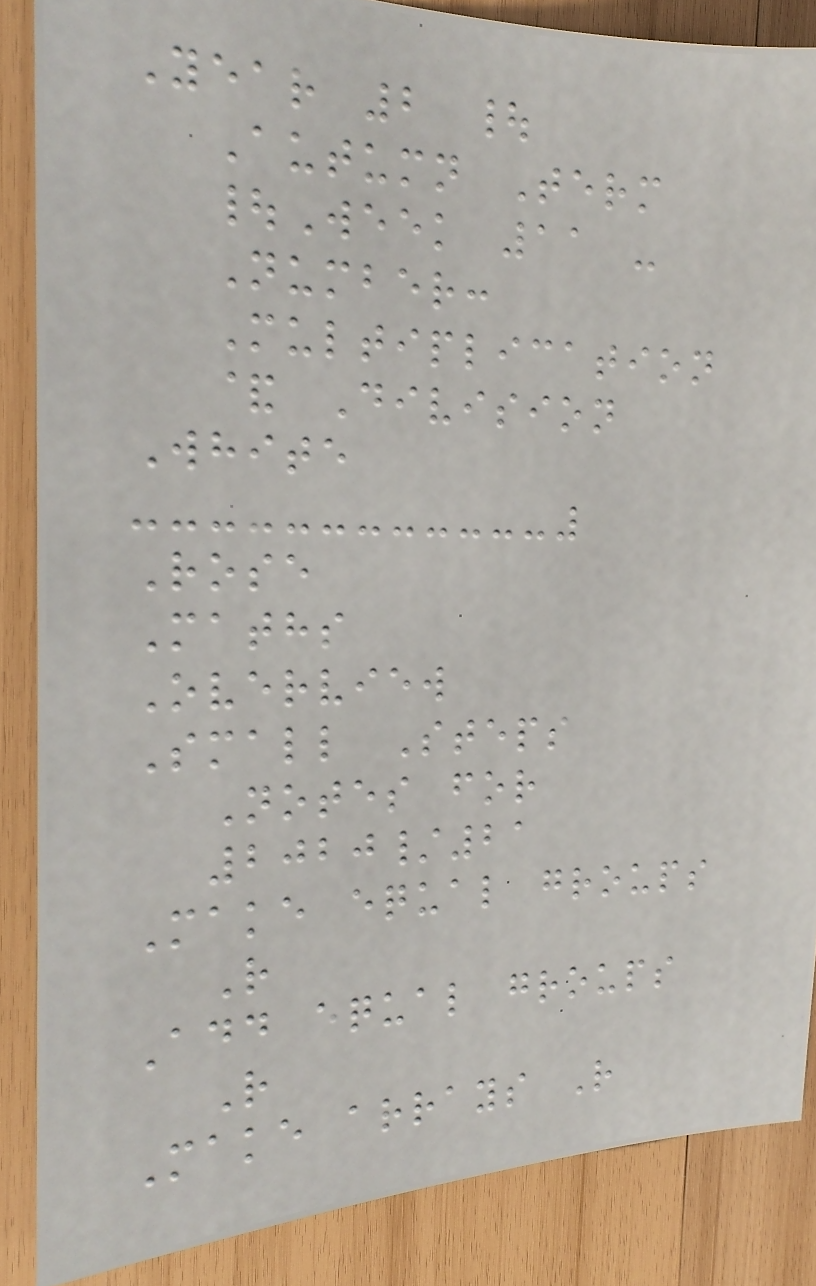Year 2 |
Autumn Term
|Week 11 -
Number:
Multiplication
& Division
White
Rose
Maths
Overview
Small Steps
Notes for
2020/21
Make equal groups
R
Add equal groups
R
Make arrays R
